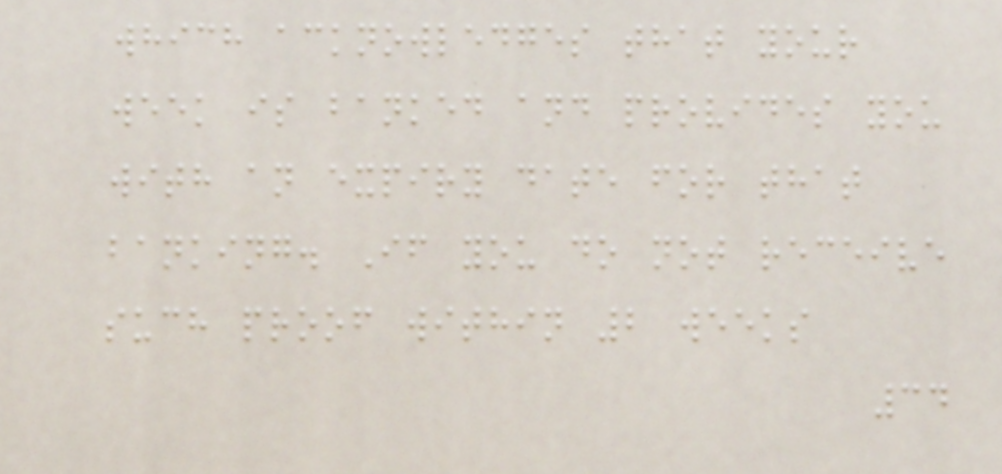which acknowledges that your
week is banked and provides you
with an expiry date for that
banking. If you do not receive
such proof within 2 weeks
34
